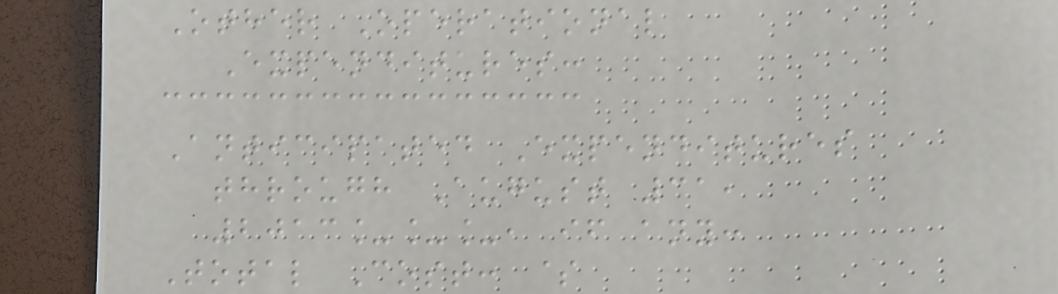Other Operational
Expenditures:
Anticipated Expenditures
through August 31,
2013___, if any:
Total Cost: $
